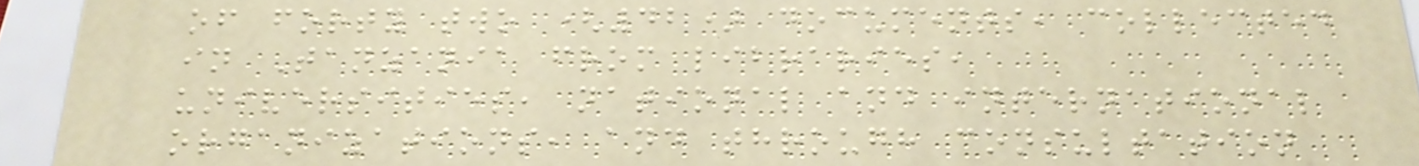of forty two (42) documents, collected
in Tanzania from libraries,
universities, national and international
organizations, and through consultation
